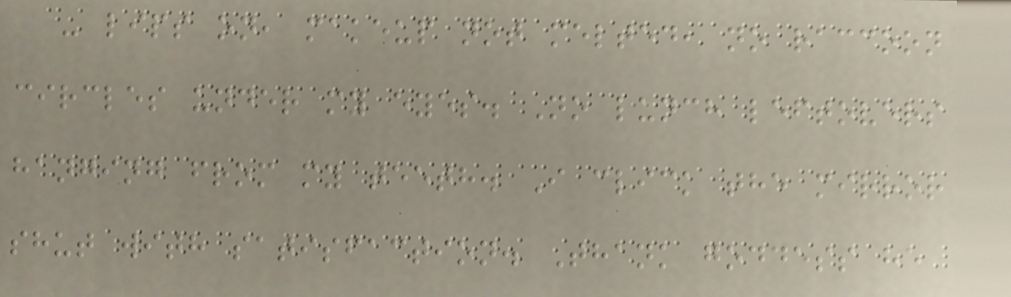- lips on, makeup not melted, no raccoon
circles under my eyes. No lunch leftovers
hanging from my teeth. I click the mirror
shut with satisfaction. Thank goddess he
